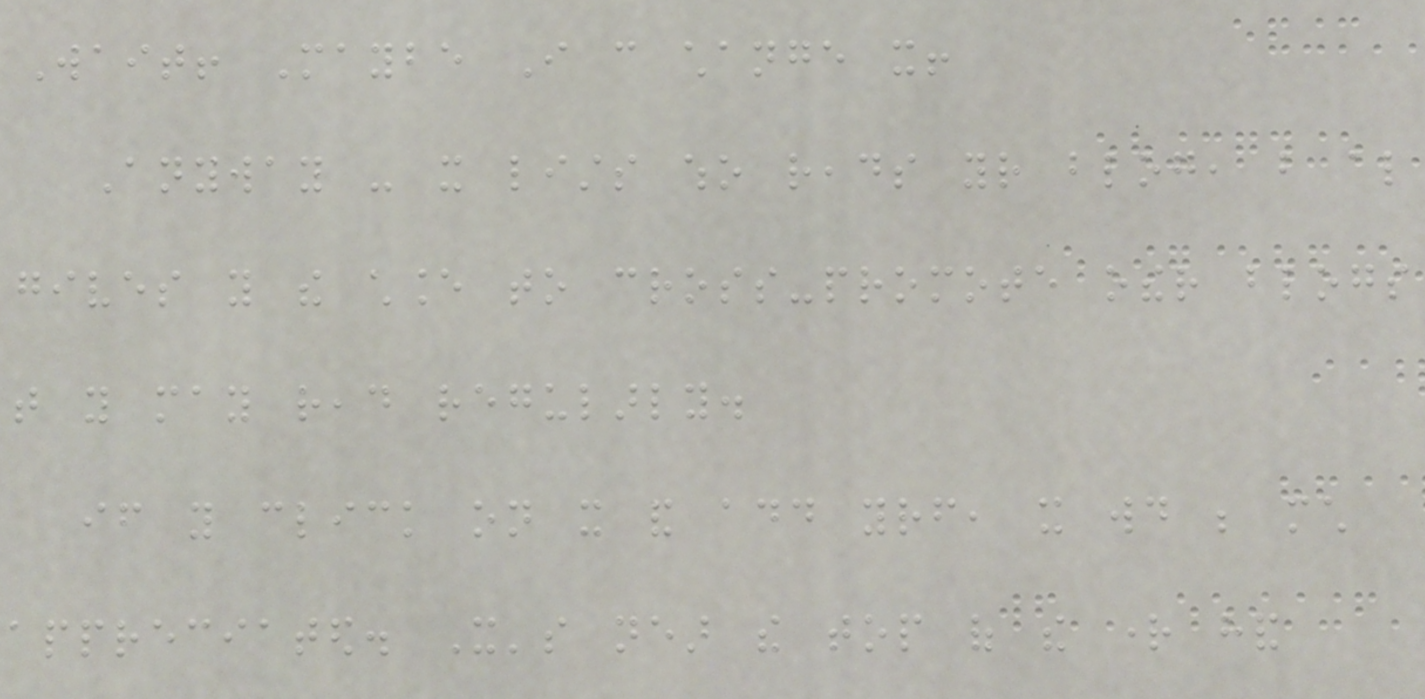Wait! Maybe I can change it!
Anyway - it lists who reads your blog, but also
gives you the chance to cross-promote other blogs
that you may read regularly.
if you click on it and add yourself, it would be much
appreciated. It's near the top of the right hand
